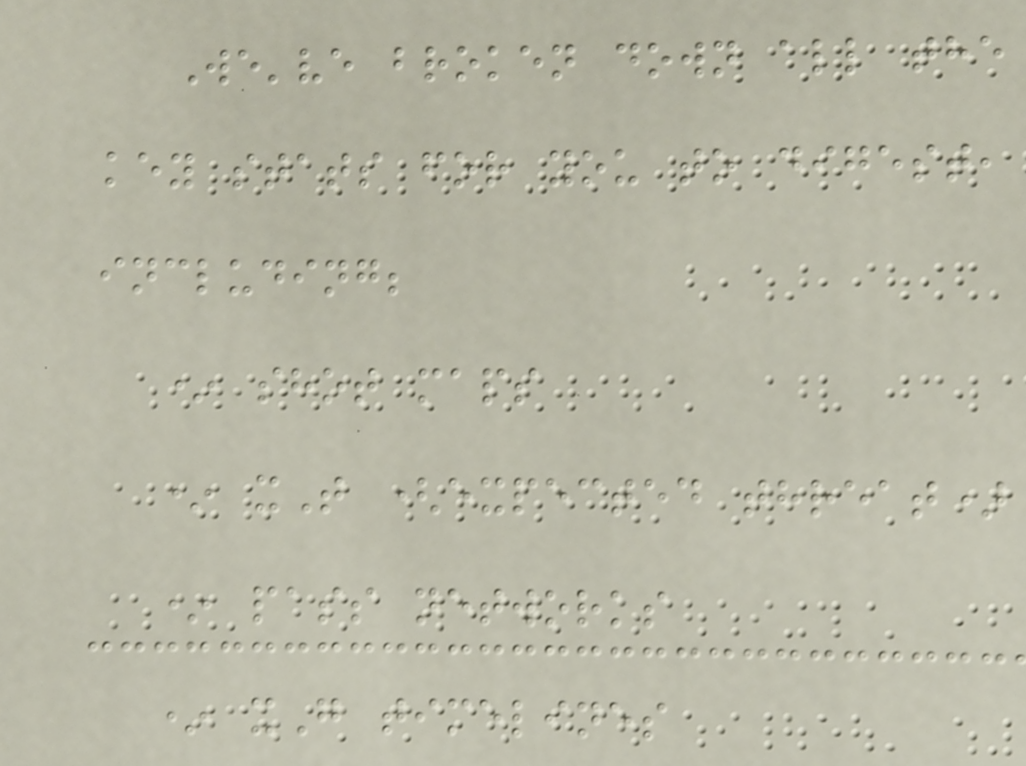We've broken down all the
key stats for you to digest,
including;
* shot maps
* xT (expected threat)
* pass networks
* xG timelines
